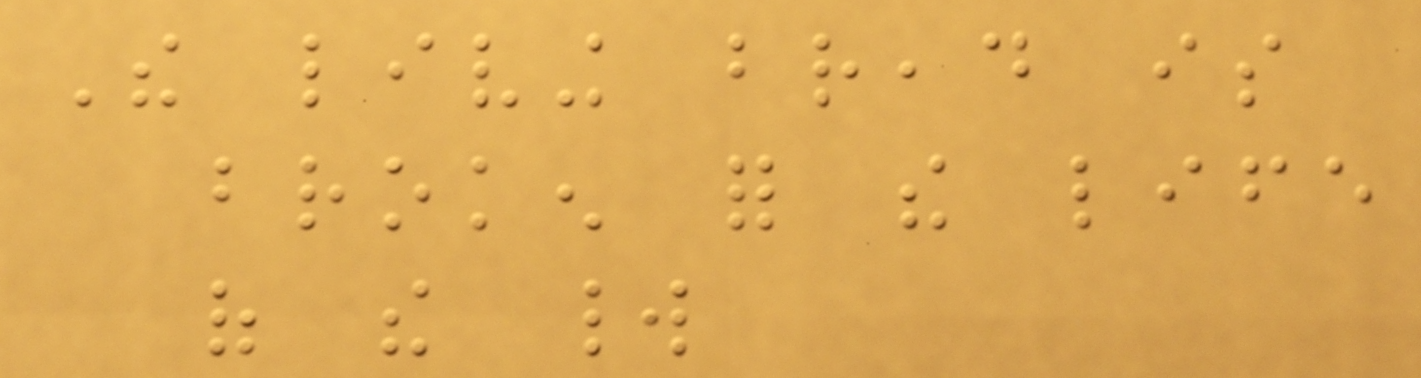The living bread is
broken for the life
of the world
